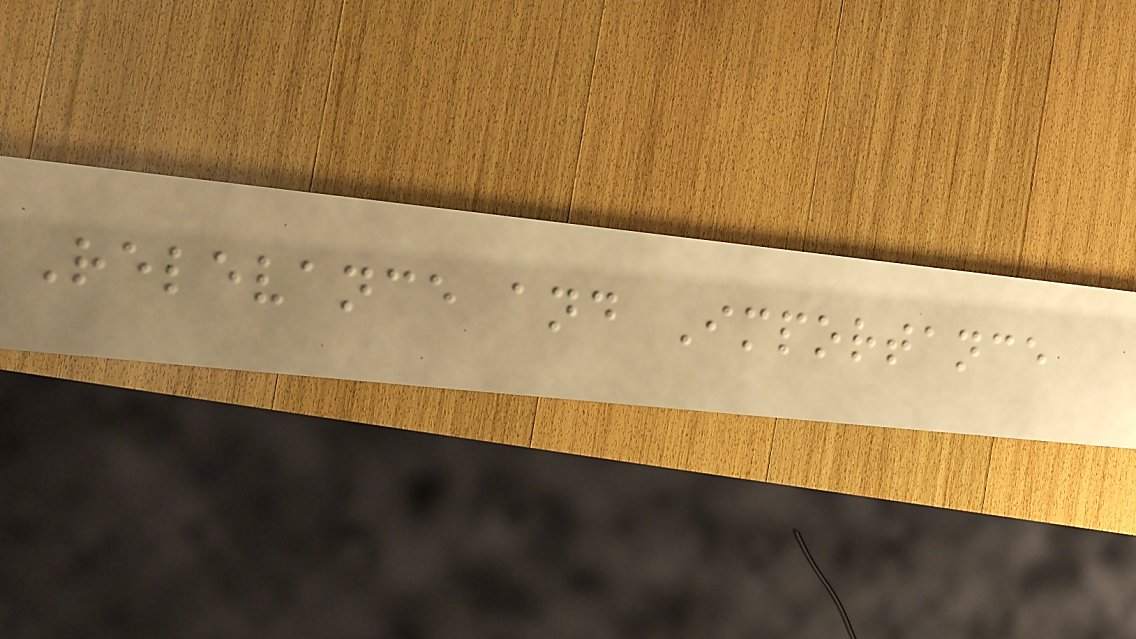Relevance and Importance
